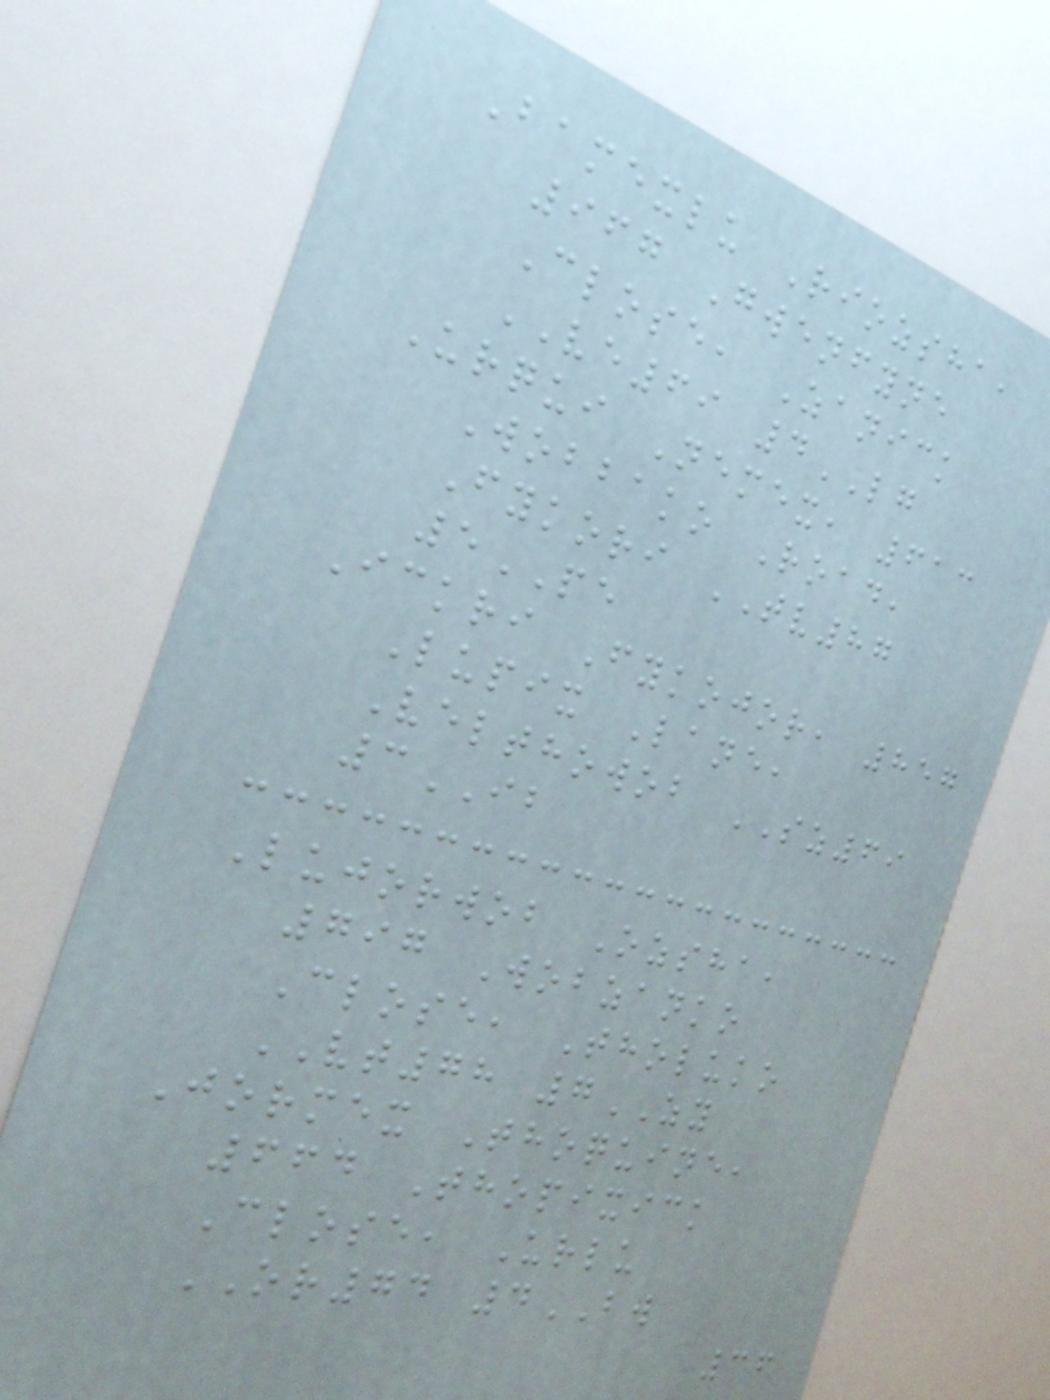Bamexlu Riozsha,
967 Gwenfyne
Close, Zanick
VE69 4LG
Urqui Nemex, 613
Wobbako Road,
Fykori TV87
5PE
Ickri Fykojor, 857
Lupix Lane,
Velthowob SZ69
3IB
Lujorwob Ozsha,
797 Wobzanko
Close, Tholuko
VT78 7ZY
Jormex Thoquine,
664 Thopixick
Close, Urlu
OR74 4BW
36
